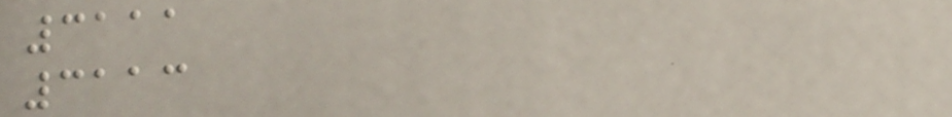3111
3113
